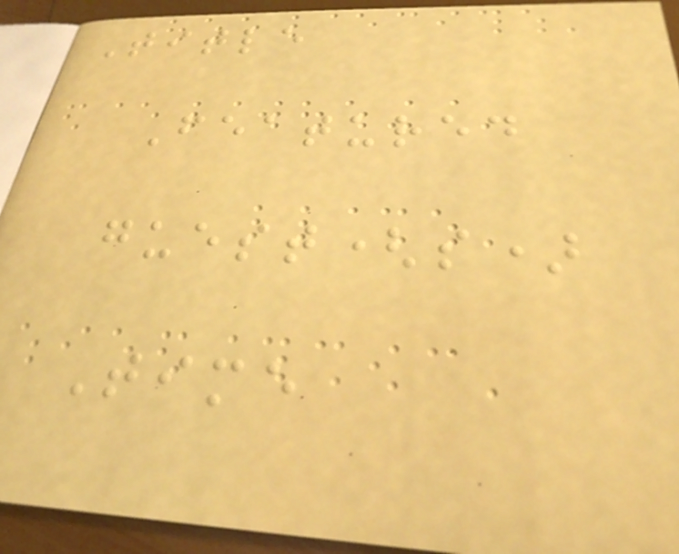Title
Featured
guest(s)
Time
